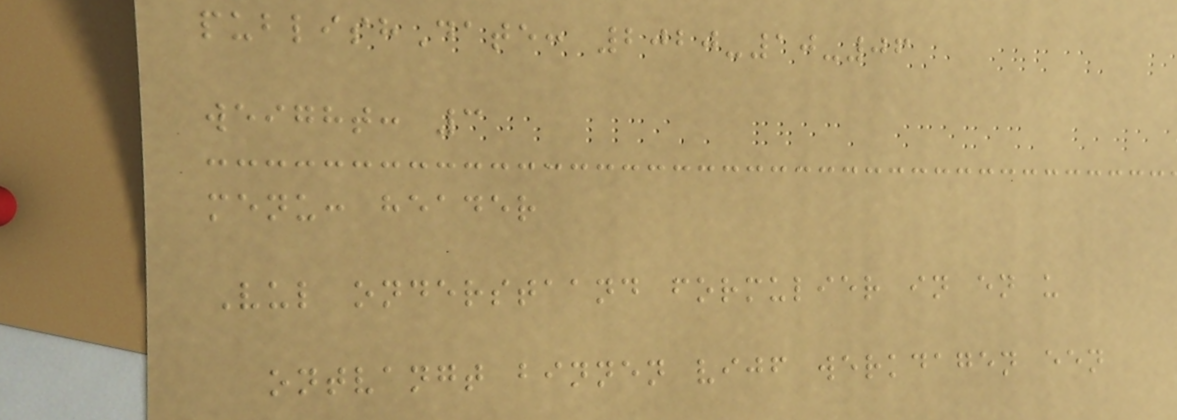publishDate: 2020-10-06
weight: 3
menu: header
Vul onderstaand formulier in en u
ontvangt binnen vijf werkdagen een
